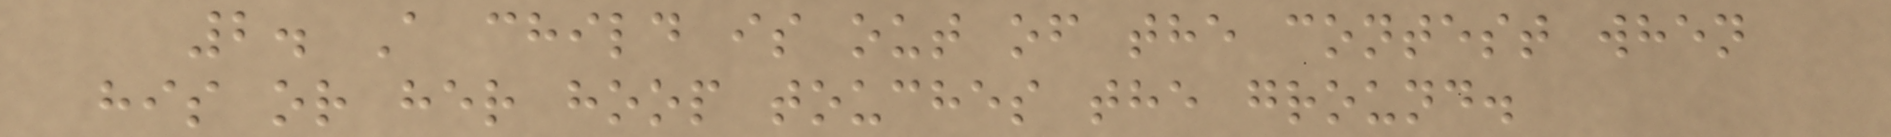2. A child is out of the contest when
his or her hoop touches the ground.
